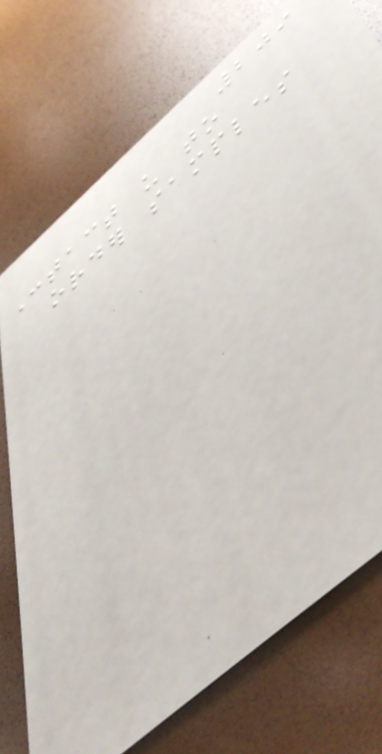209
Contact us to
order samples
